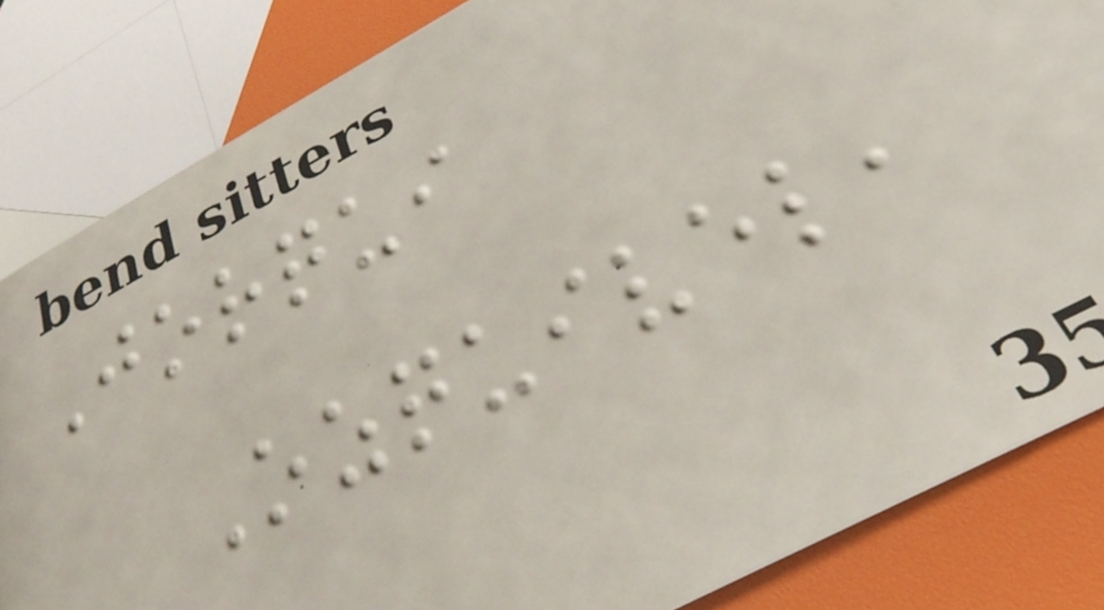Jorqui
Ozquivel,
